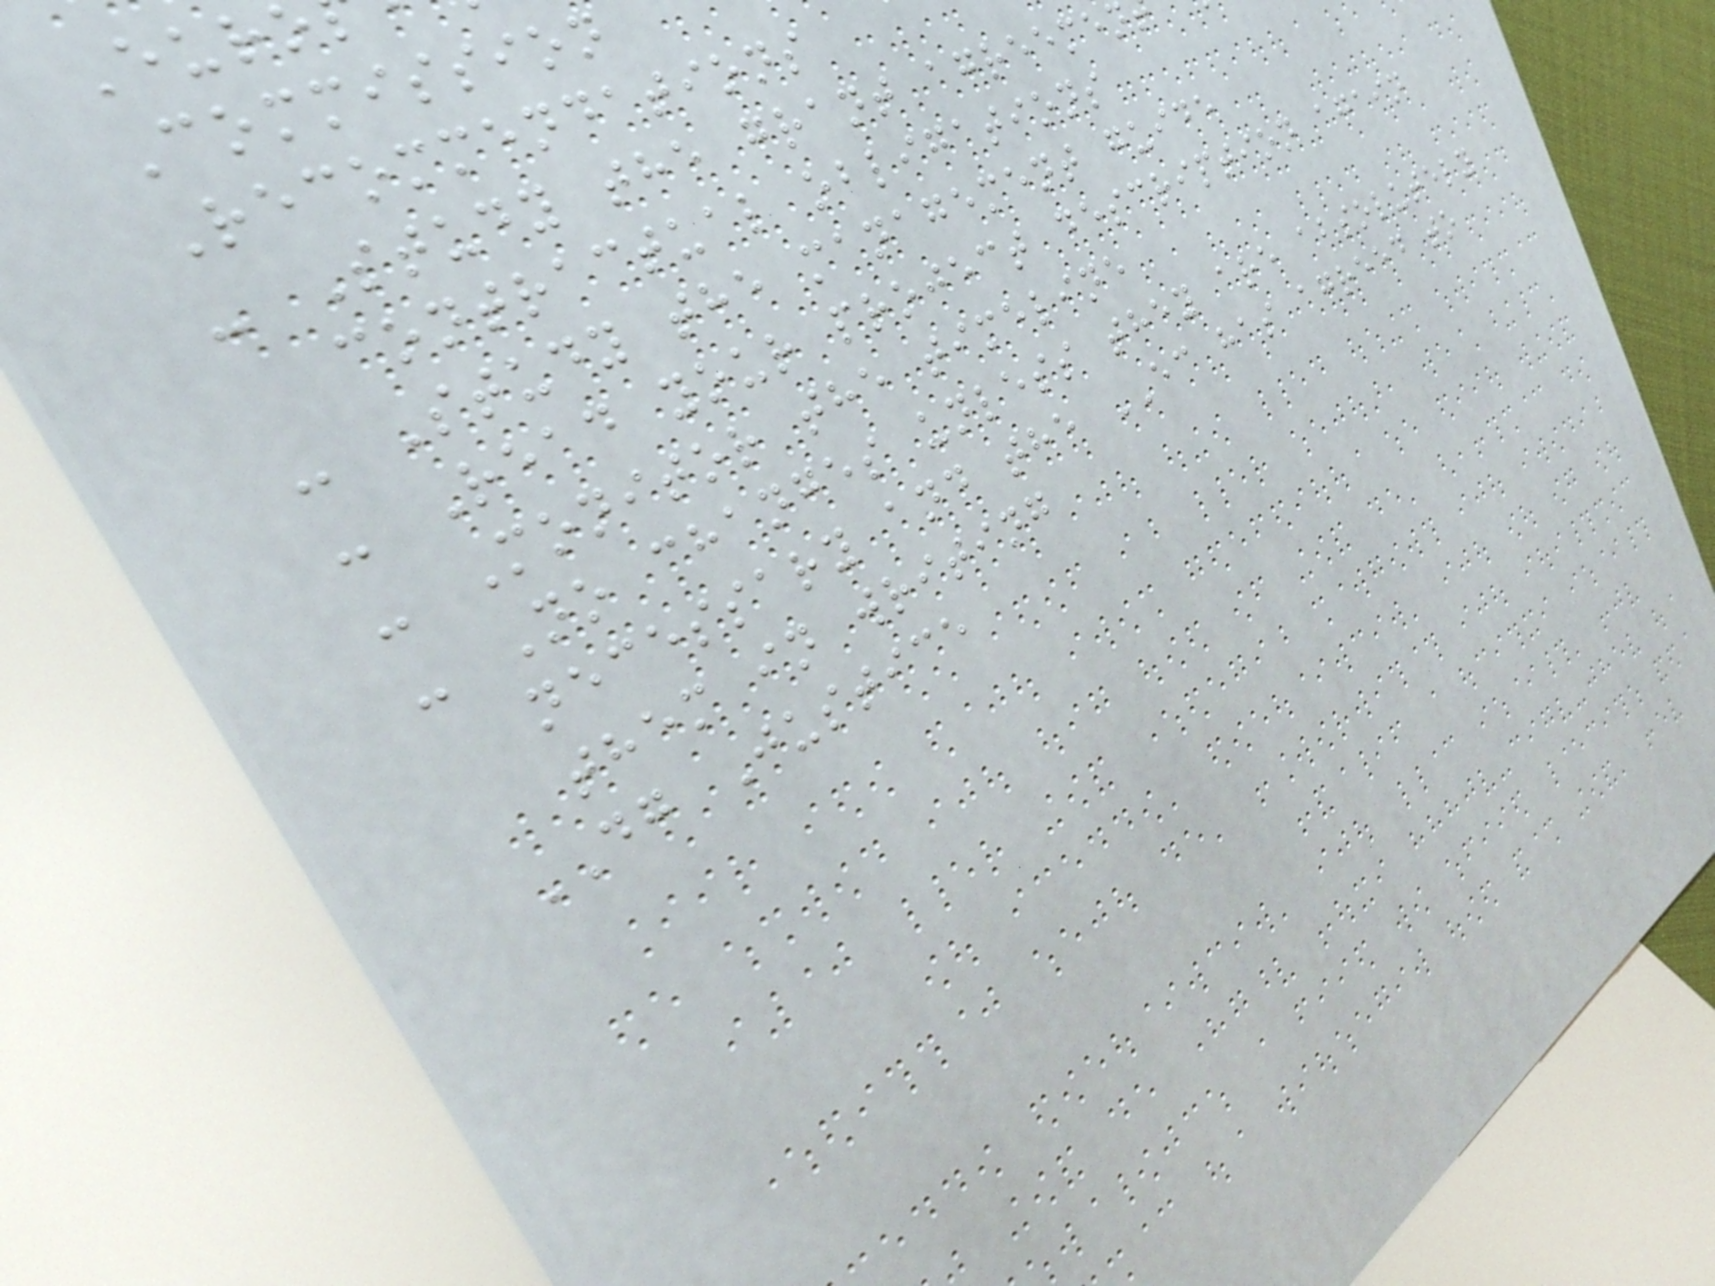Eur
Commission
Recommendations
- Study the grant agreemen
contractual obligations
- Study the management guide
- Read your project description again
- Monitor the timeline
- No changes unless they are absolutely
necessary and the EC has agreed to
them in writing
DG Justice
